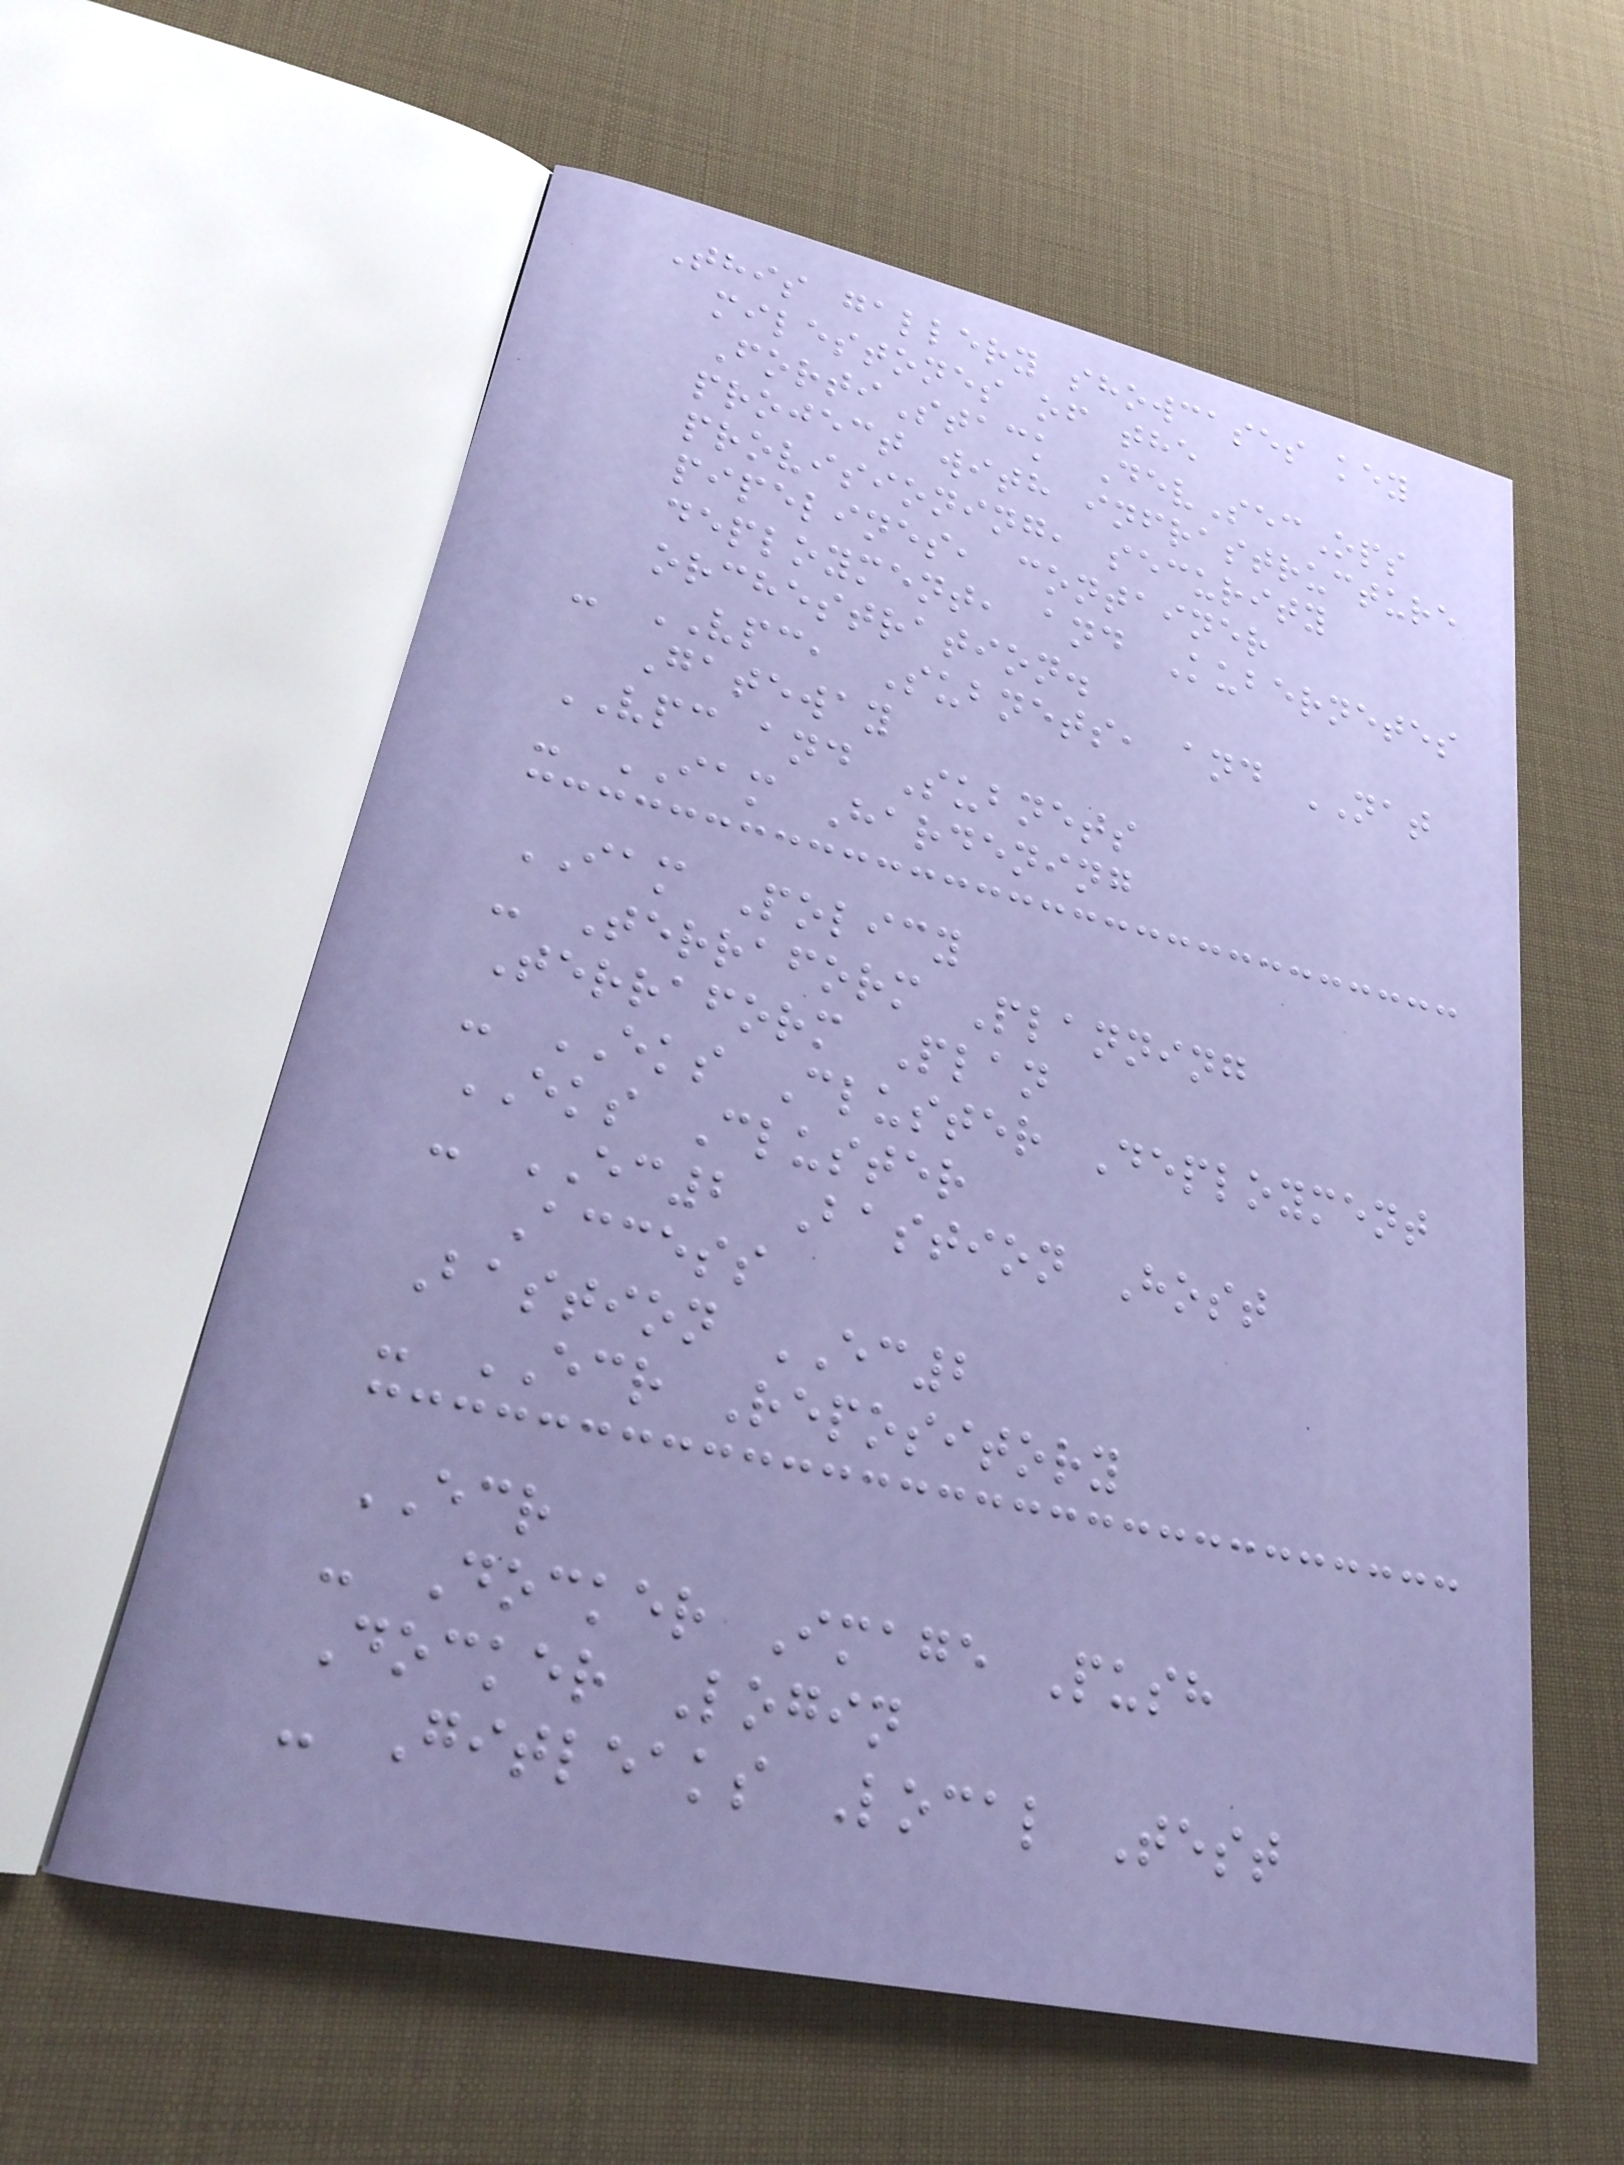This gallery showcases key
milestones of the
FortiStack DevSecOps
project with infrastructure
provisioning, security
pipelines, container
deployment, and Kubernetes
orchestration.
- VPC, Subnets, and NAT
Gateway
VPC and Subnets
- IAM Hardening
IAM Policy
- Terraform Planning
Terraform Plan
- EKS Cluster Deployment
EKS Cluster
- EC2 Bastion Host
Access
Bastion EC2
- ECR Repository
ECR
- Docker Image Push
Docker Login
- Gitleaks Local Test
